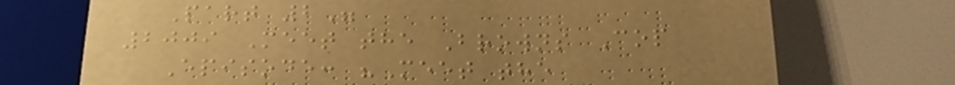Part 2"
2009 Meet the Browns Cop
Episode: "Meet the
